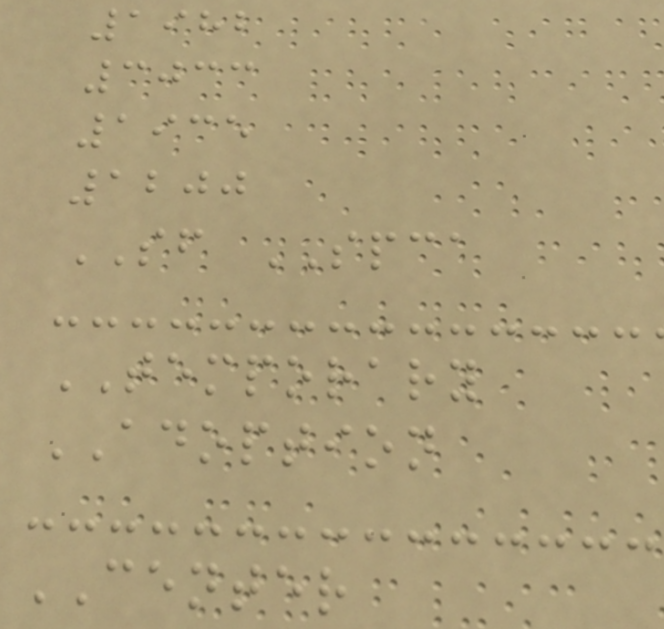1982
3033
1935
1200
SF SPCA
TEMPORARY
ADOPTION
CENTER
